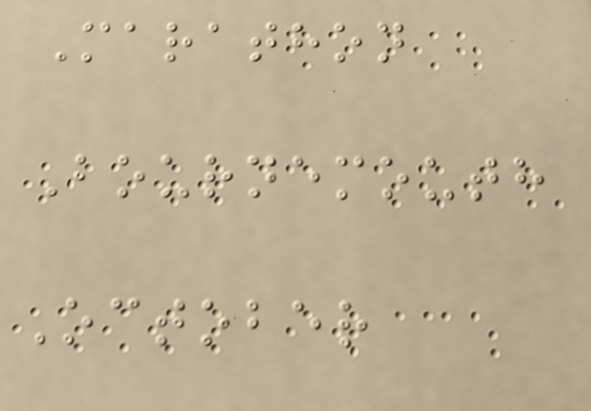Marathon
Bournemouth
October
